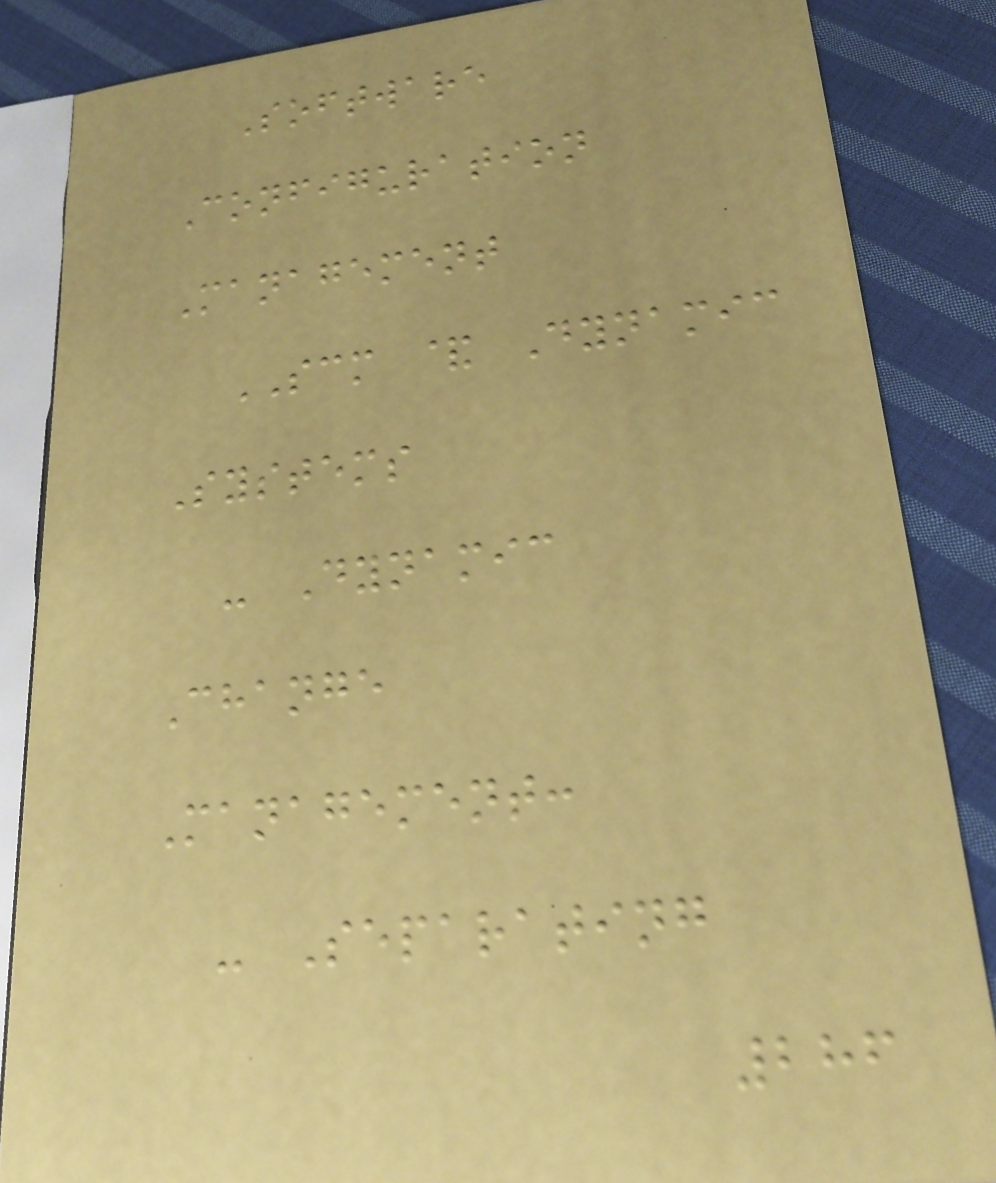Software
Configuration
Management
SCM & Dynamic
Systems
- Dynamic
Change
Management:
- Separating
286
